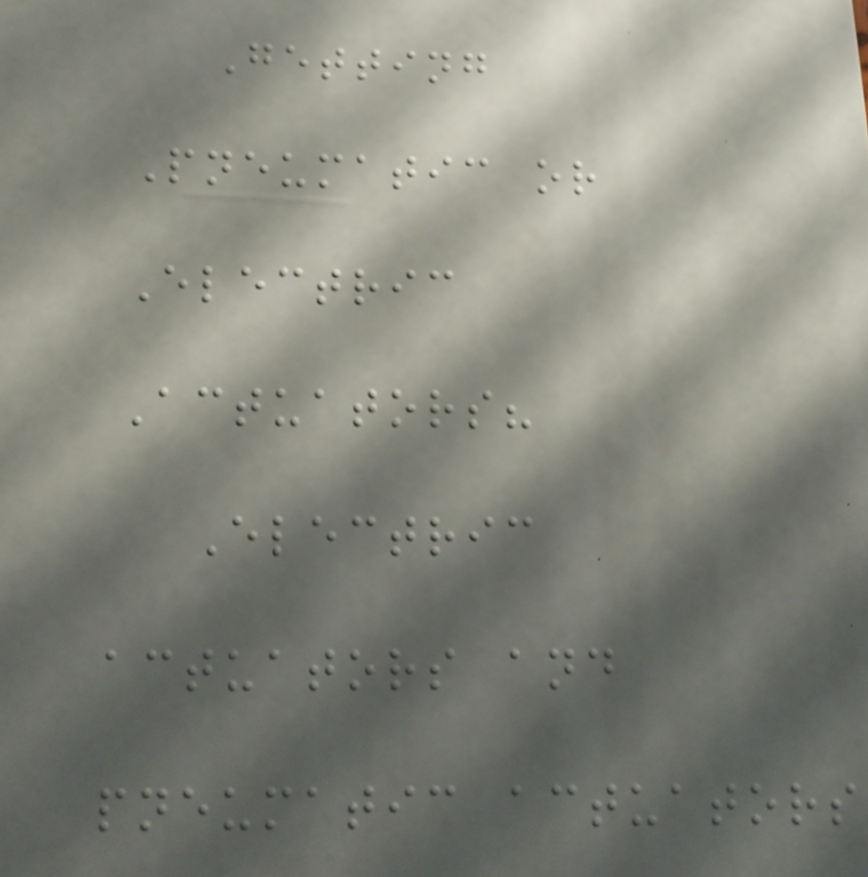Getting
Pneumatic or
Electric
Actuators?
Electric
actuators and
pneumatic actuators
